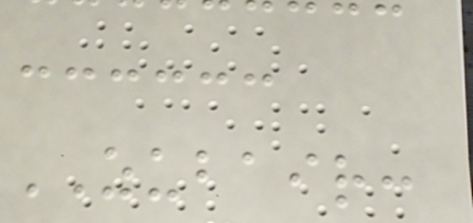ZUBAIR:
